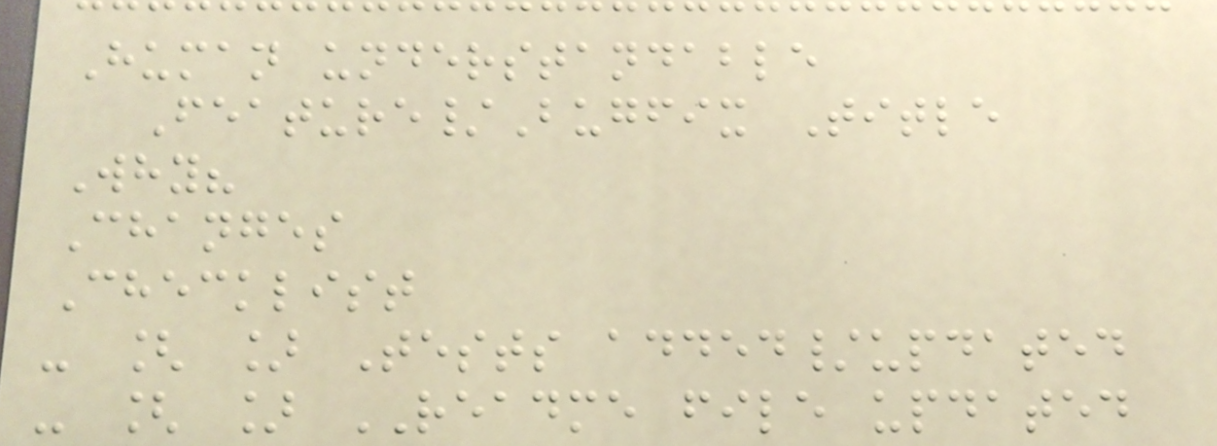Human understandable
Feature/Bugfix Title
Why?
Changes
Checklist
- [ ] Tests added/updated
- [ ] README file updated
